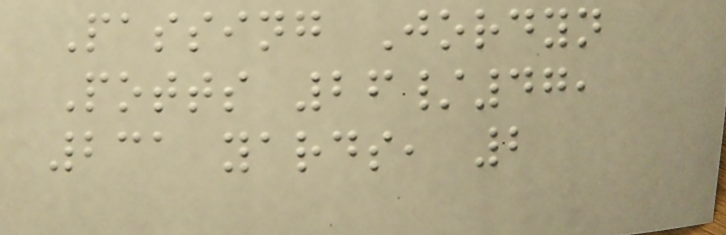Passing Jordyn
Potts 26/47,
231 yards, 2
